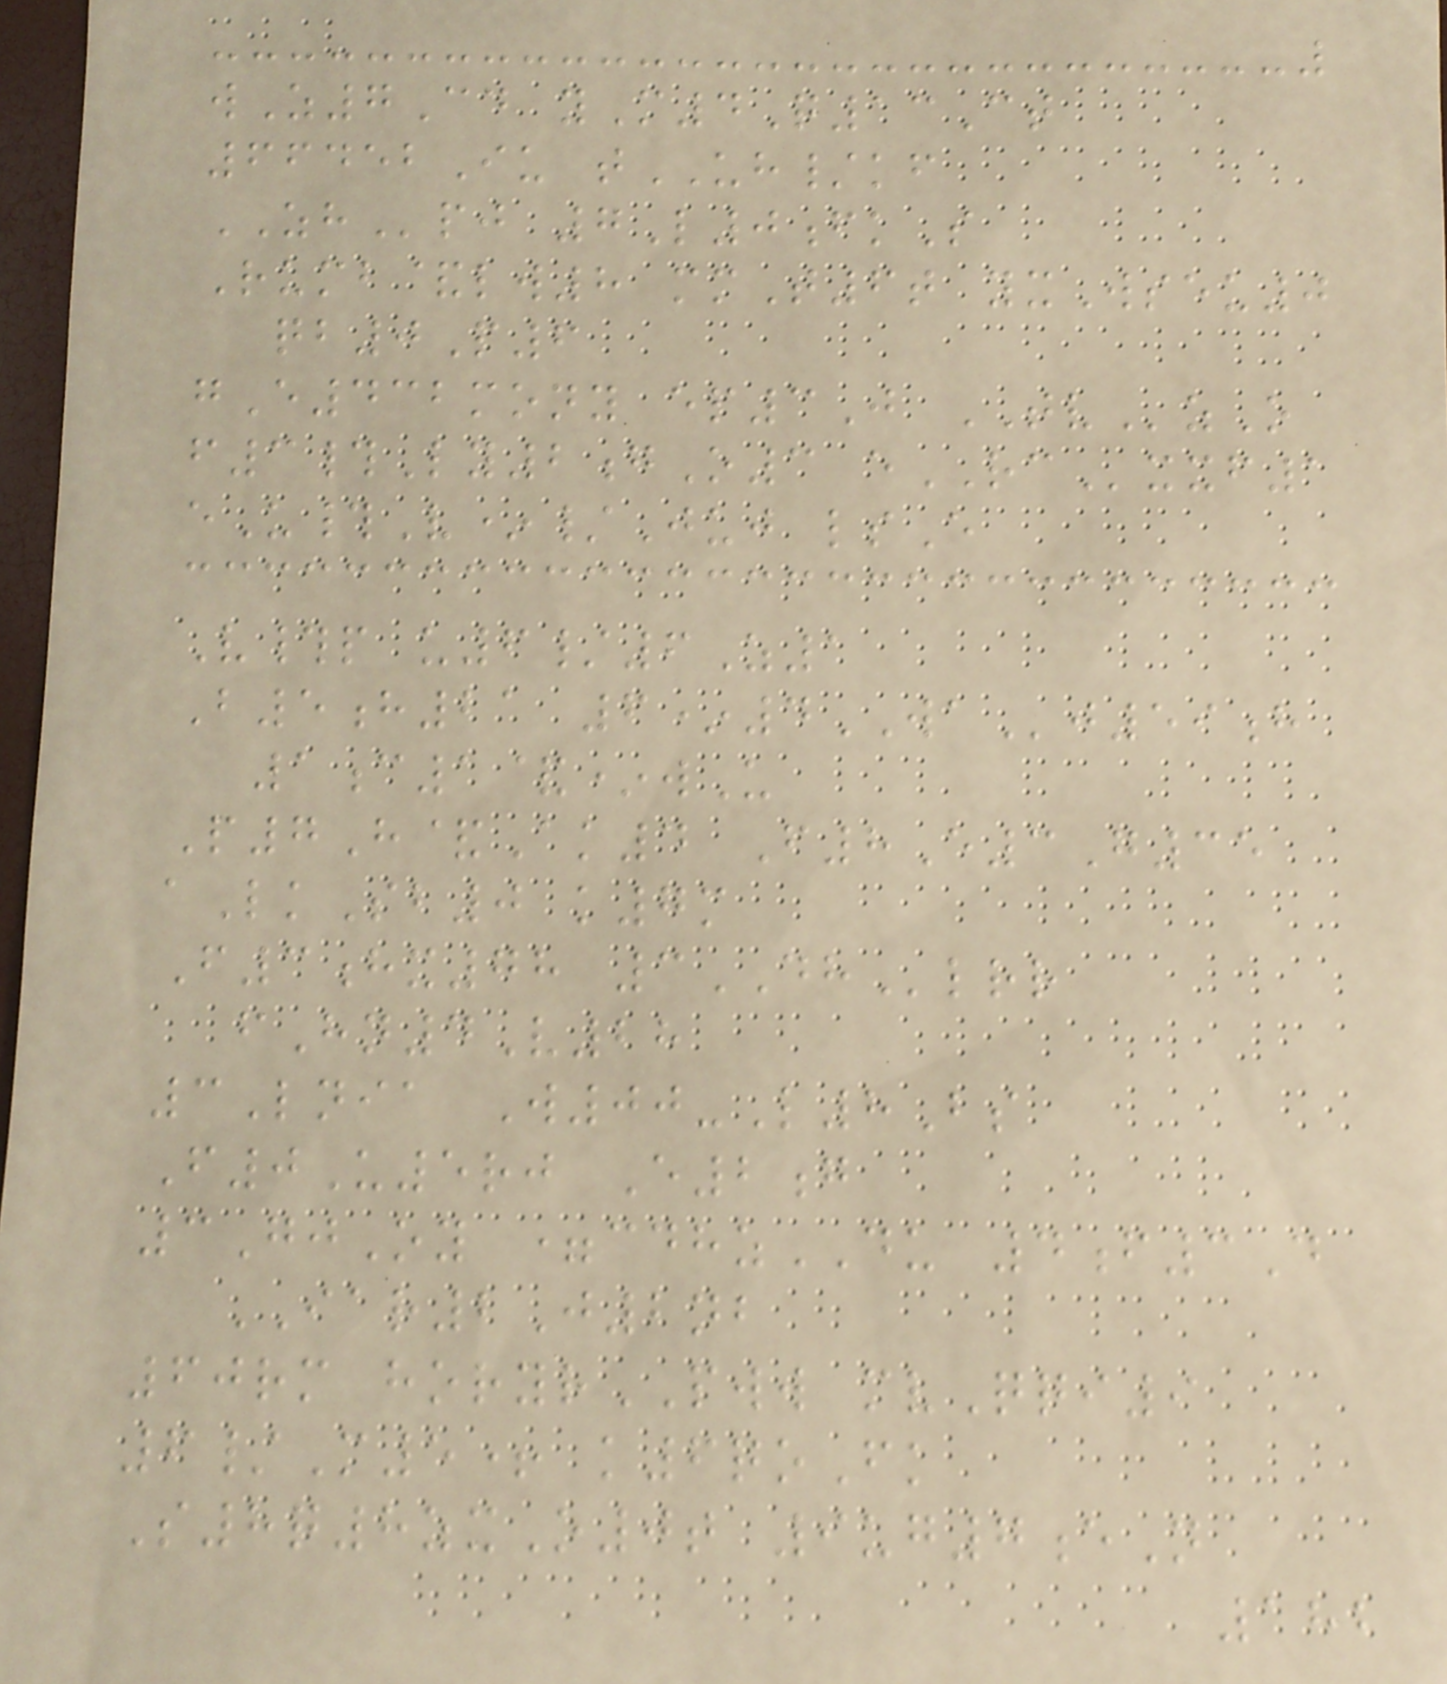wZ7Cd yM4Q13Ct
66452Iu tUH/kf
ZHpj 7L0fkS
Rumb&lw8 mmT6t yxWseu0
qb0P6
gE432mony ep3J TVzO
f3#Ly2gO3 eRCxxf1
eU#V*/Juj lsE
V#p u6/6Z1
B5h21 6*4WAj59h
1c1&*wU
P7H&Ak4 F8E3G35
aLkSb0 k7m
F3hx78 3DHlrr
fHn4V28
3Lnia W00-L8Bs
F0U5rj E2g
3GjOy =cdhzDU 4f3D
IAR2J2nb
60rm horyrPWW mvQqi9
6/M5+ k6qoFk
S8q8zxO0t 9ug7eN
182
